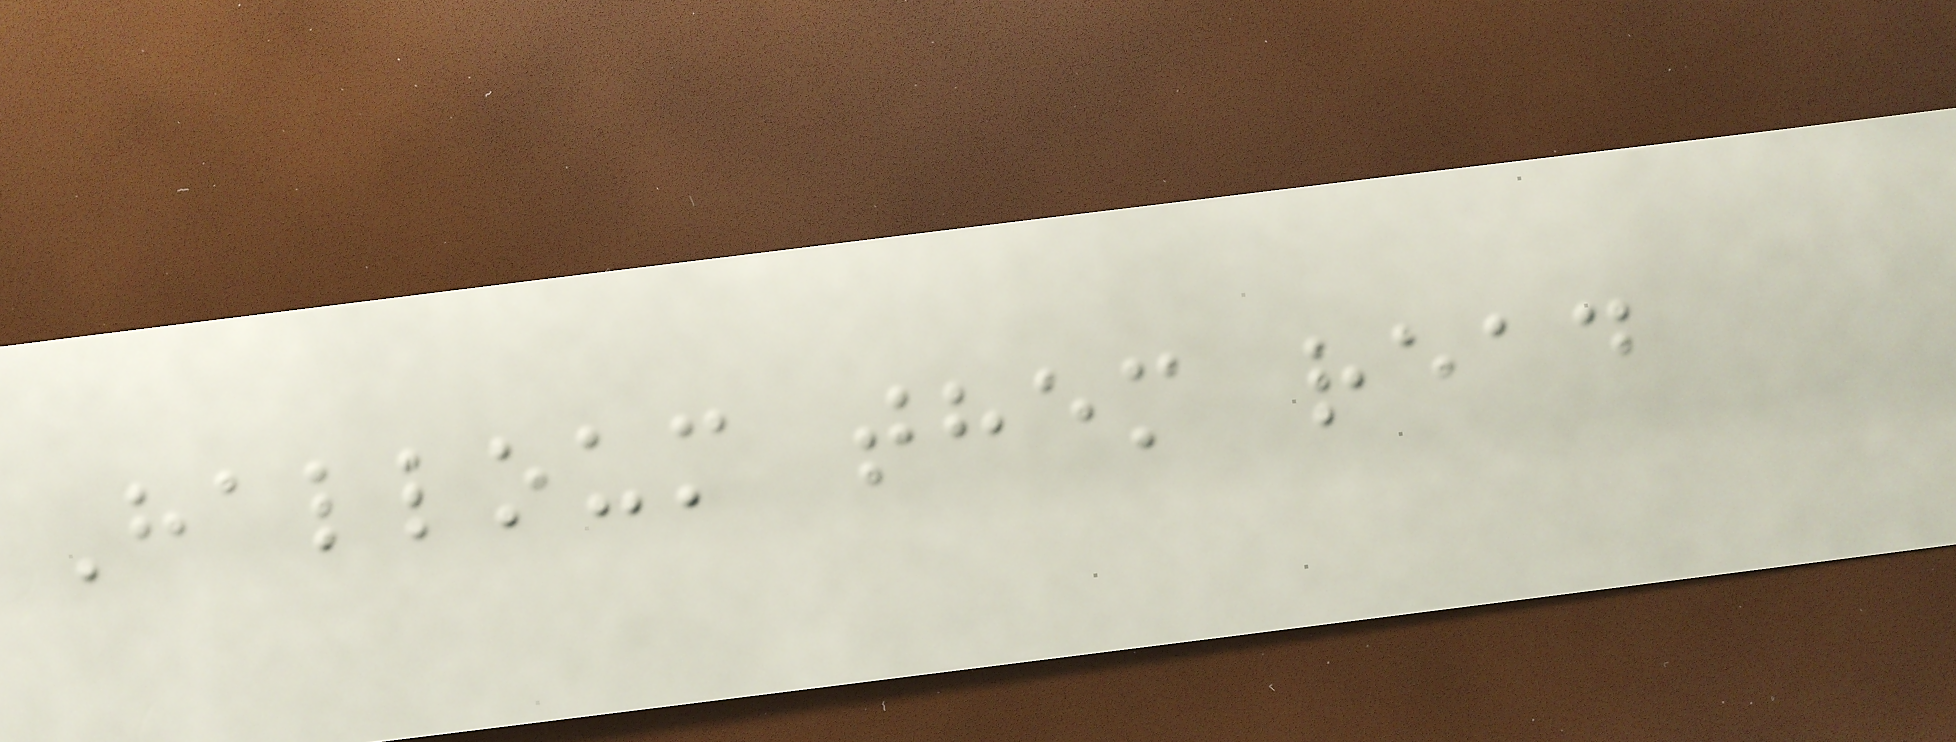Halloum them read
